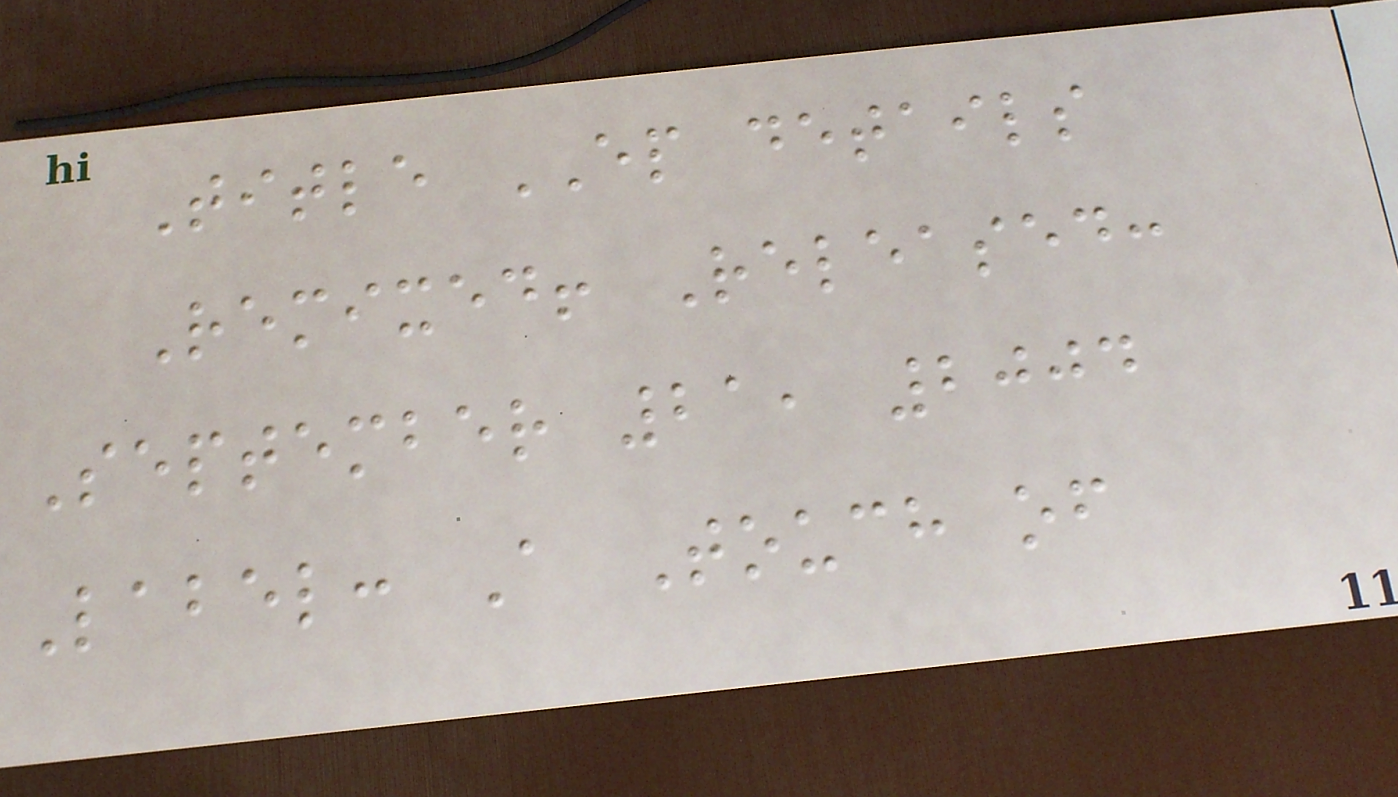Title EP details
Remixed! Released:
September 21, 2004
Label: A Touch of
